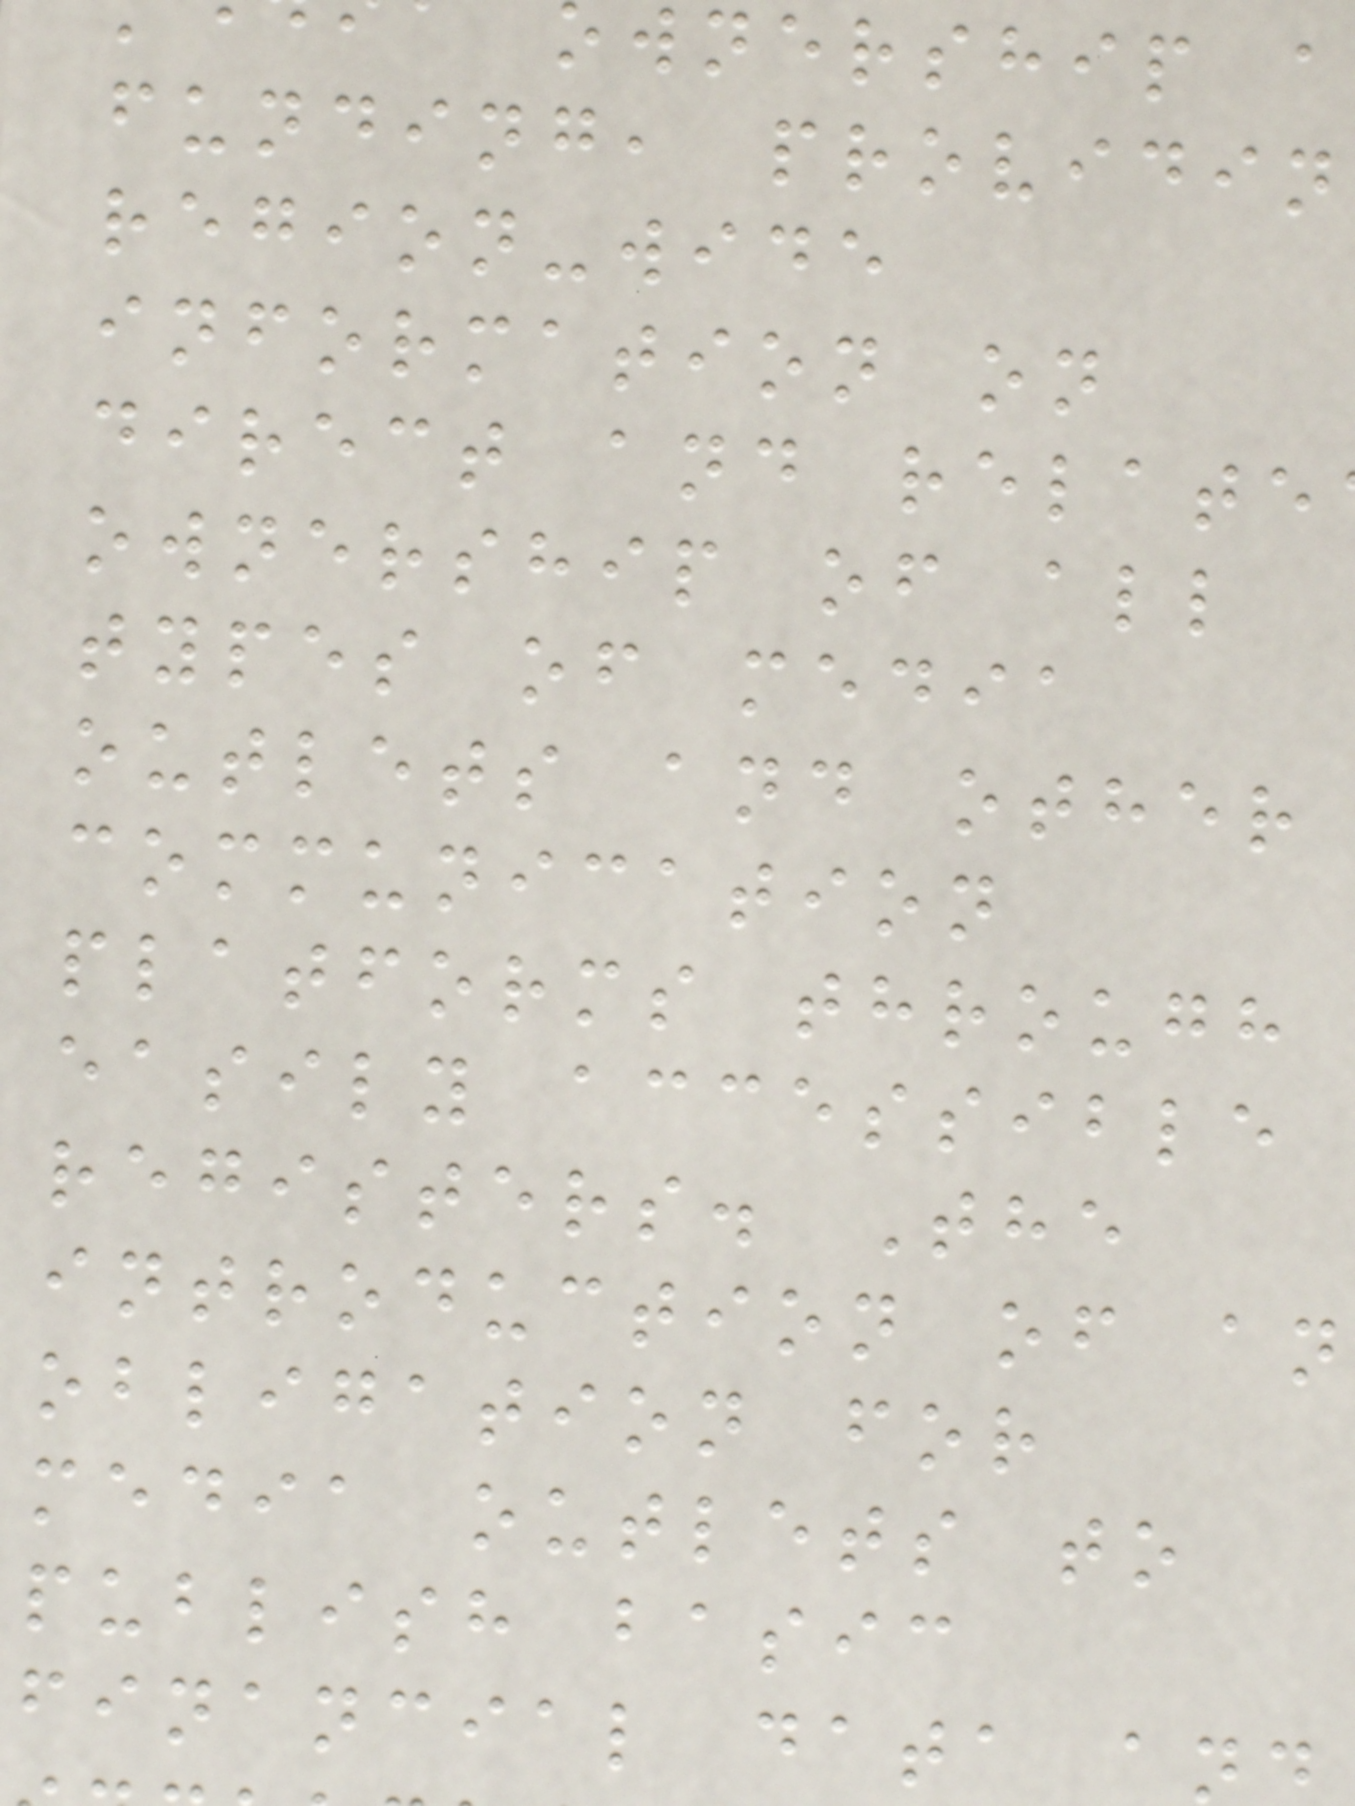wnership a
funding, providin
region-wide
information on
direct and relate
ownership of all
types of media
outlets and other
communication
platforms through
easily accessible
registers. The
introduction of an
obligation for
media outlets to
publish basic
financial data an
